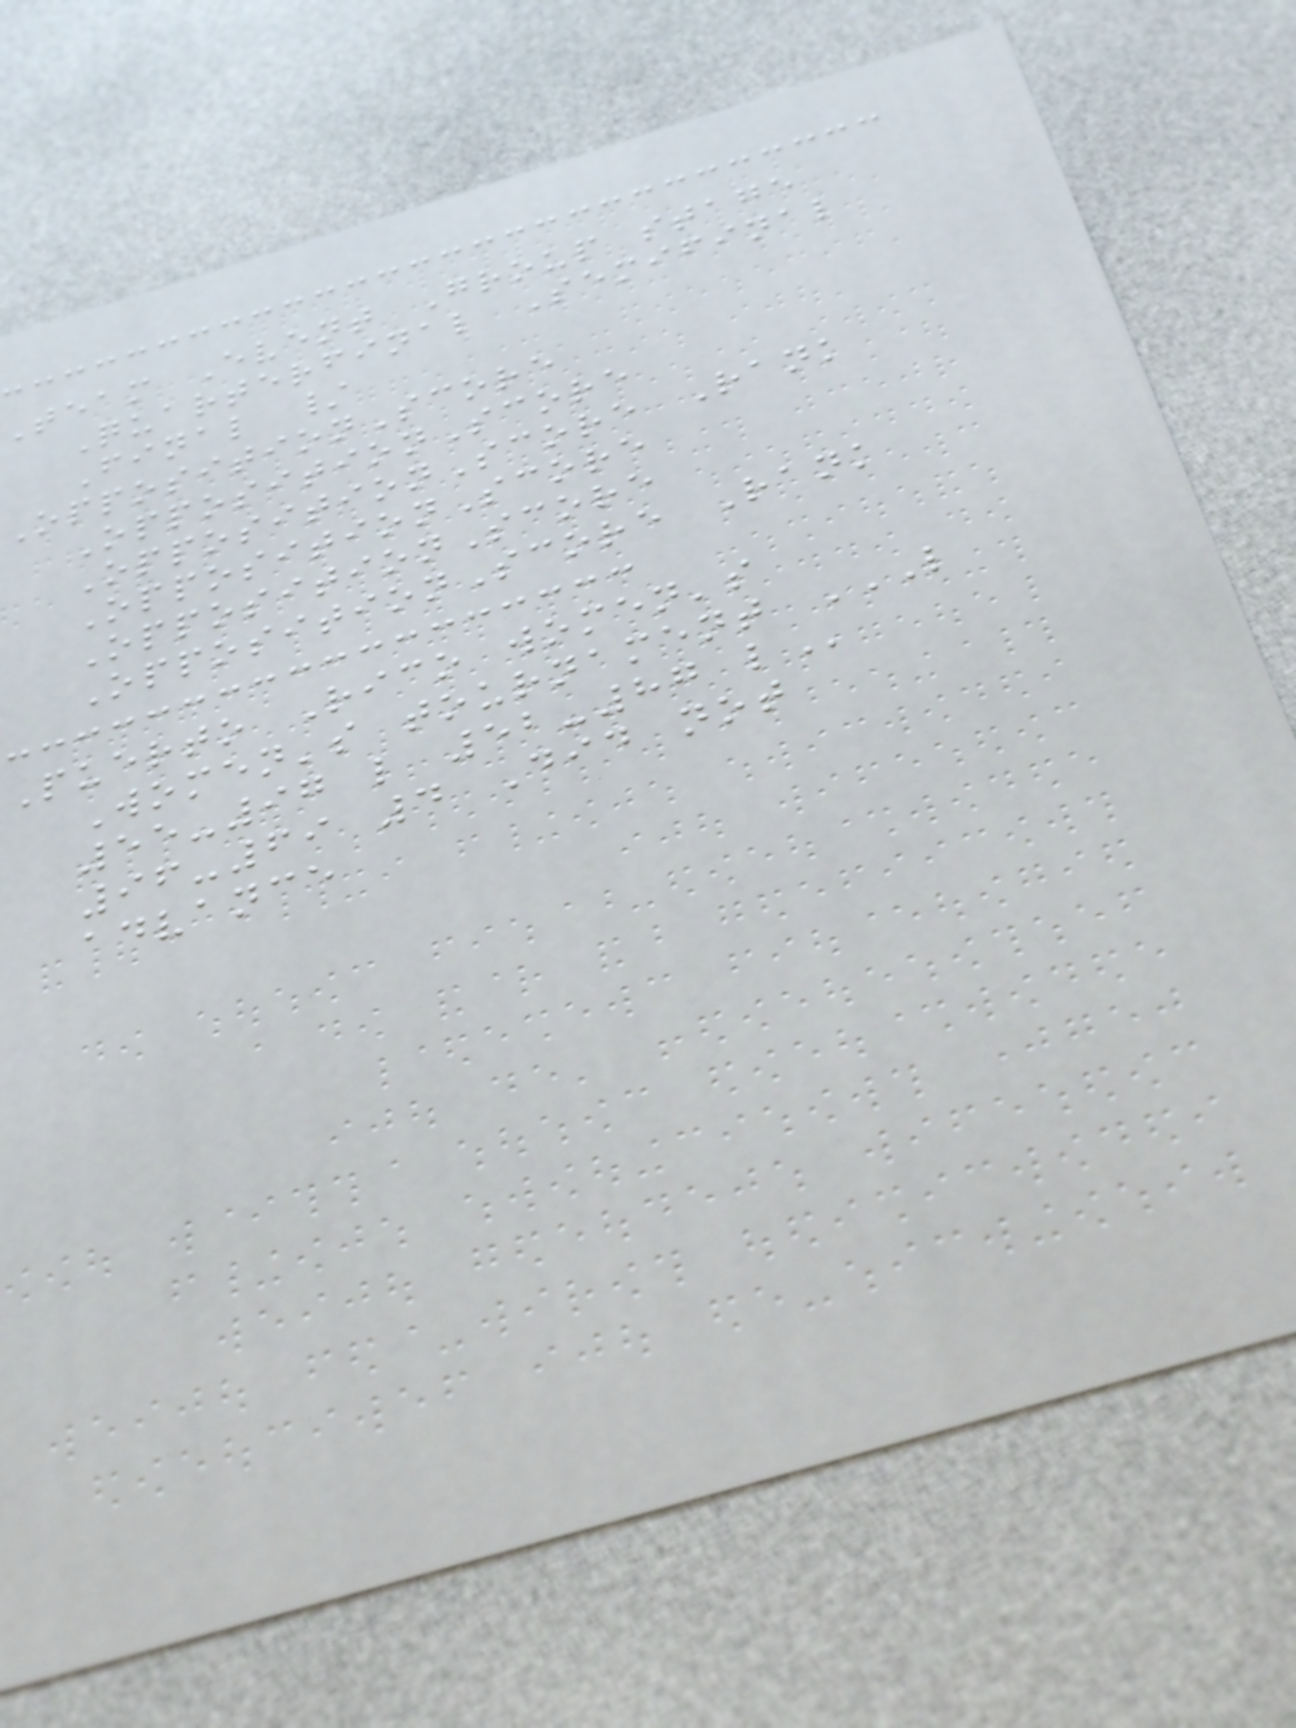Team Event Group stage
Quarterfinal Semifinal
Final /
OppositionScore
OppositionScore
OppositionScore Rank
OppositionScore
OppositionScore
OppositionScore Rank
Puerto Rico women's
Women's tournament L
55-97 l 52-87
96-69 4 Did not
advance
